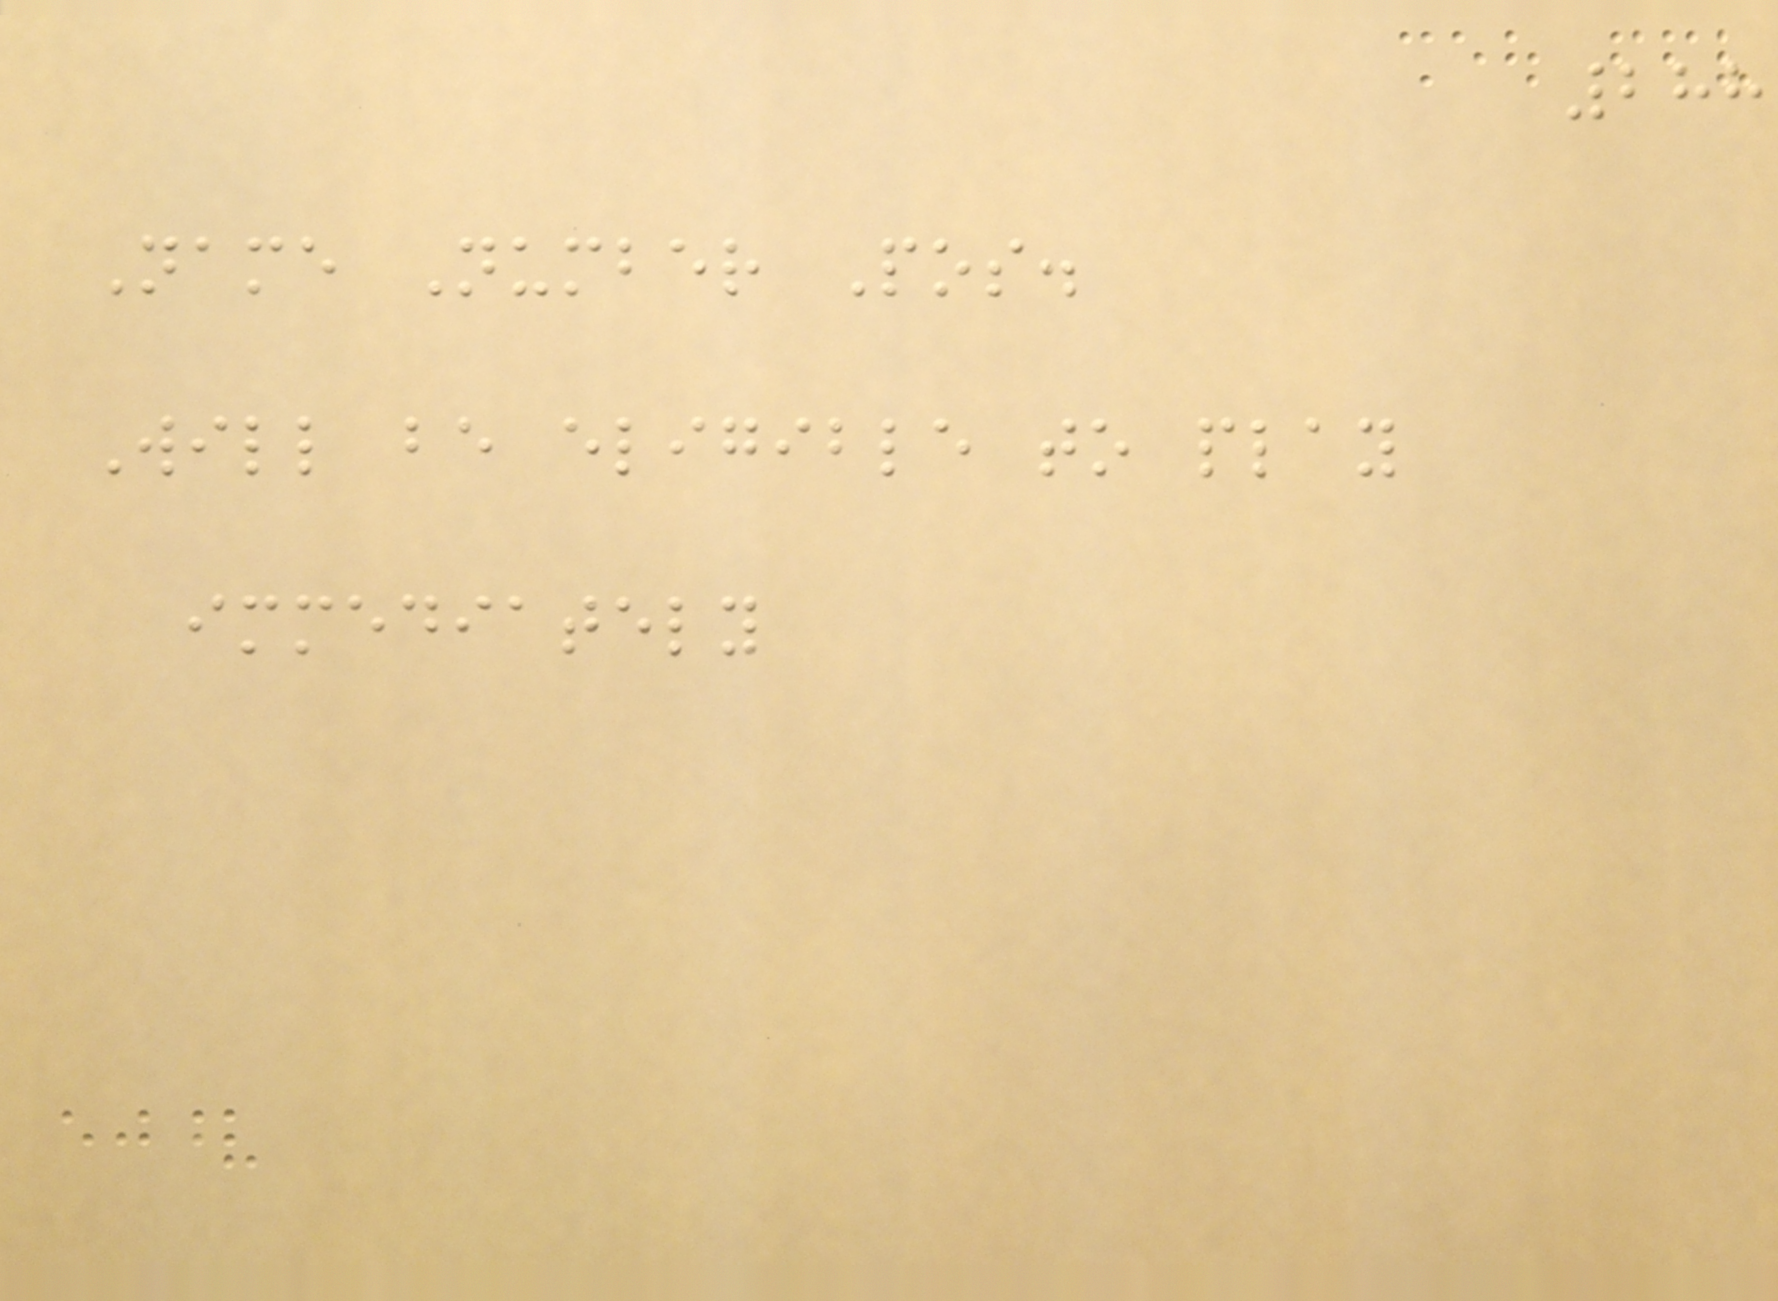288
Name Number Pos.
Will be eligible to play
immediately
